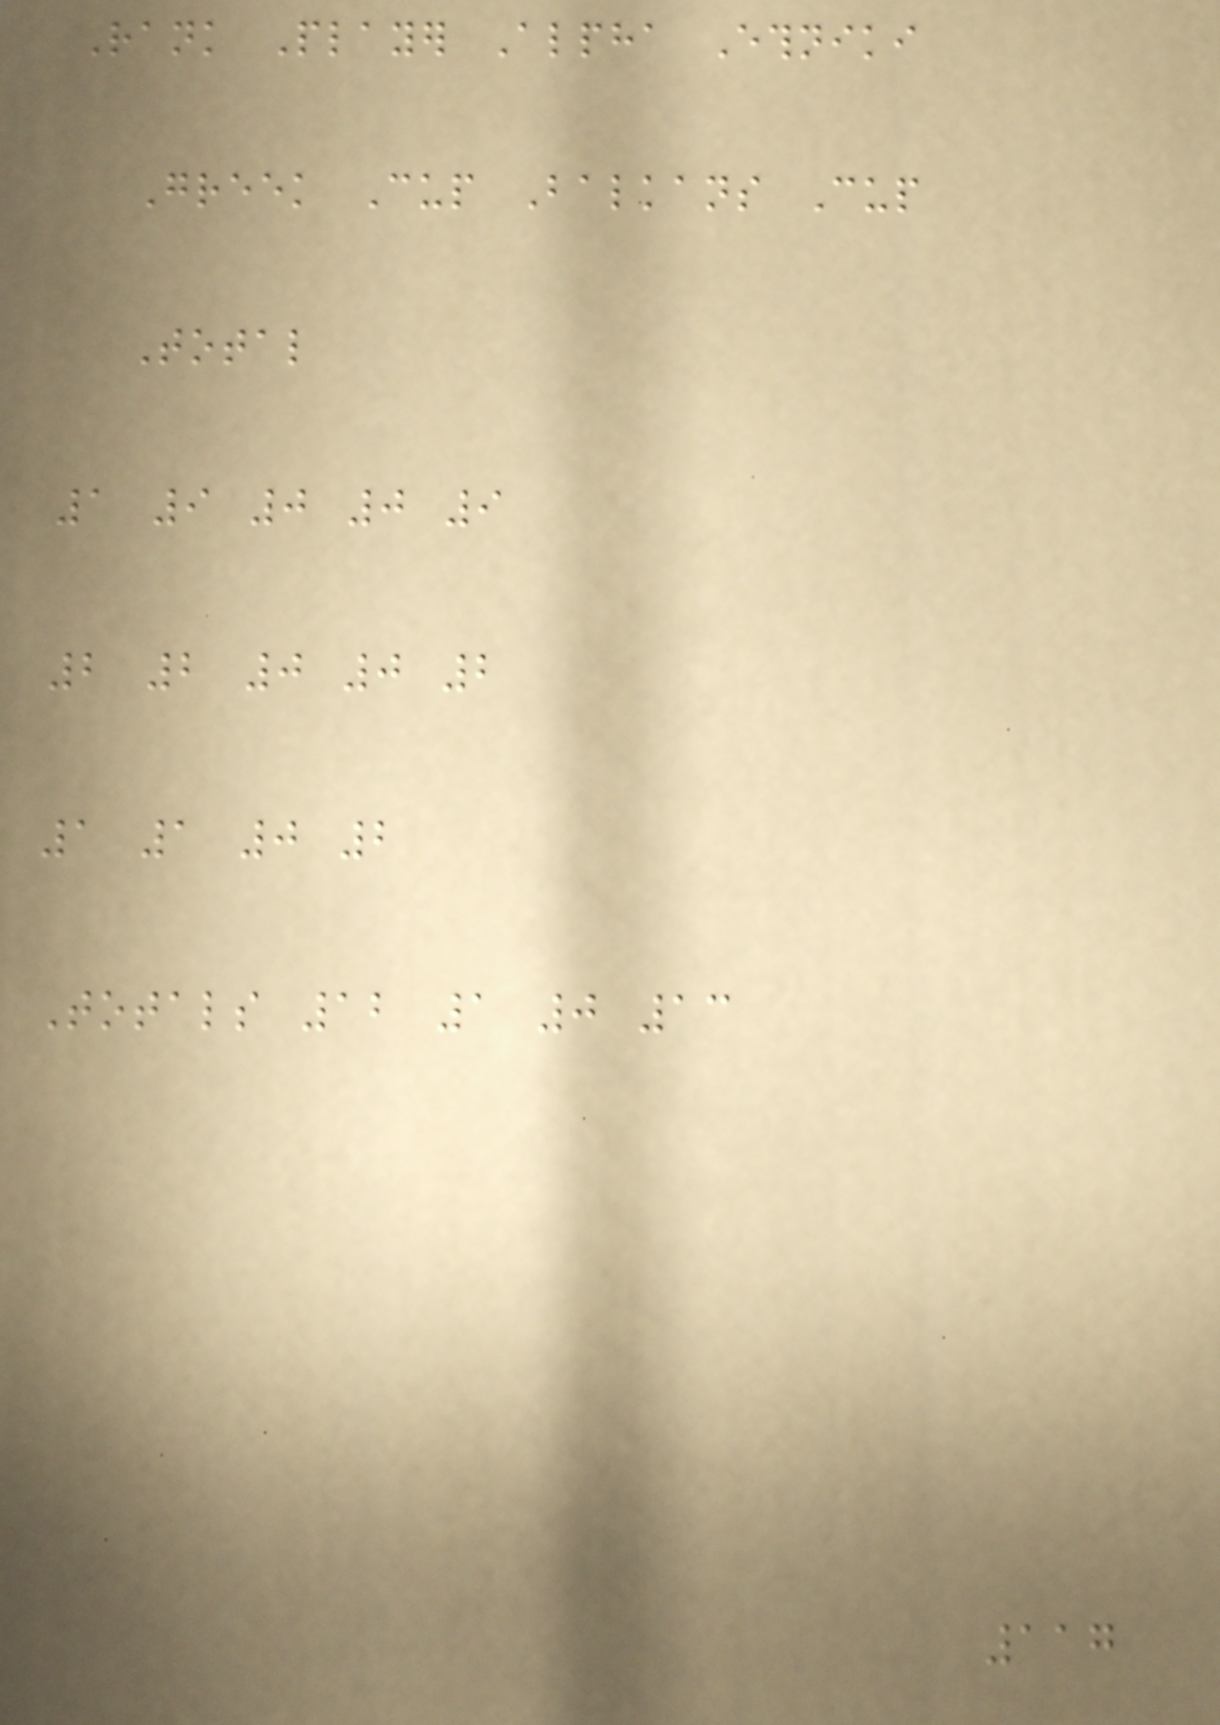Rank Player Alpha Ethniki
Greek Cup Balkans Cup
Total
1 9 0 0 9
2 2 0 0 2
1 1 0 2
Totals 12 1 0 13
117
